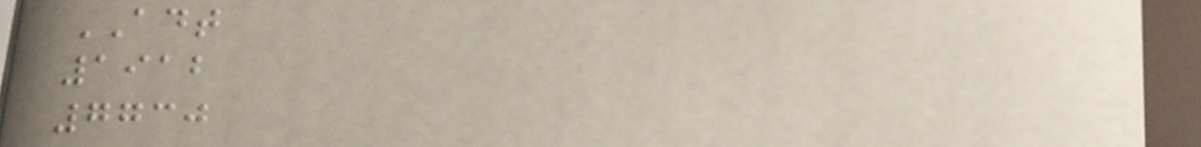ADT
1912
7730
